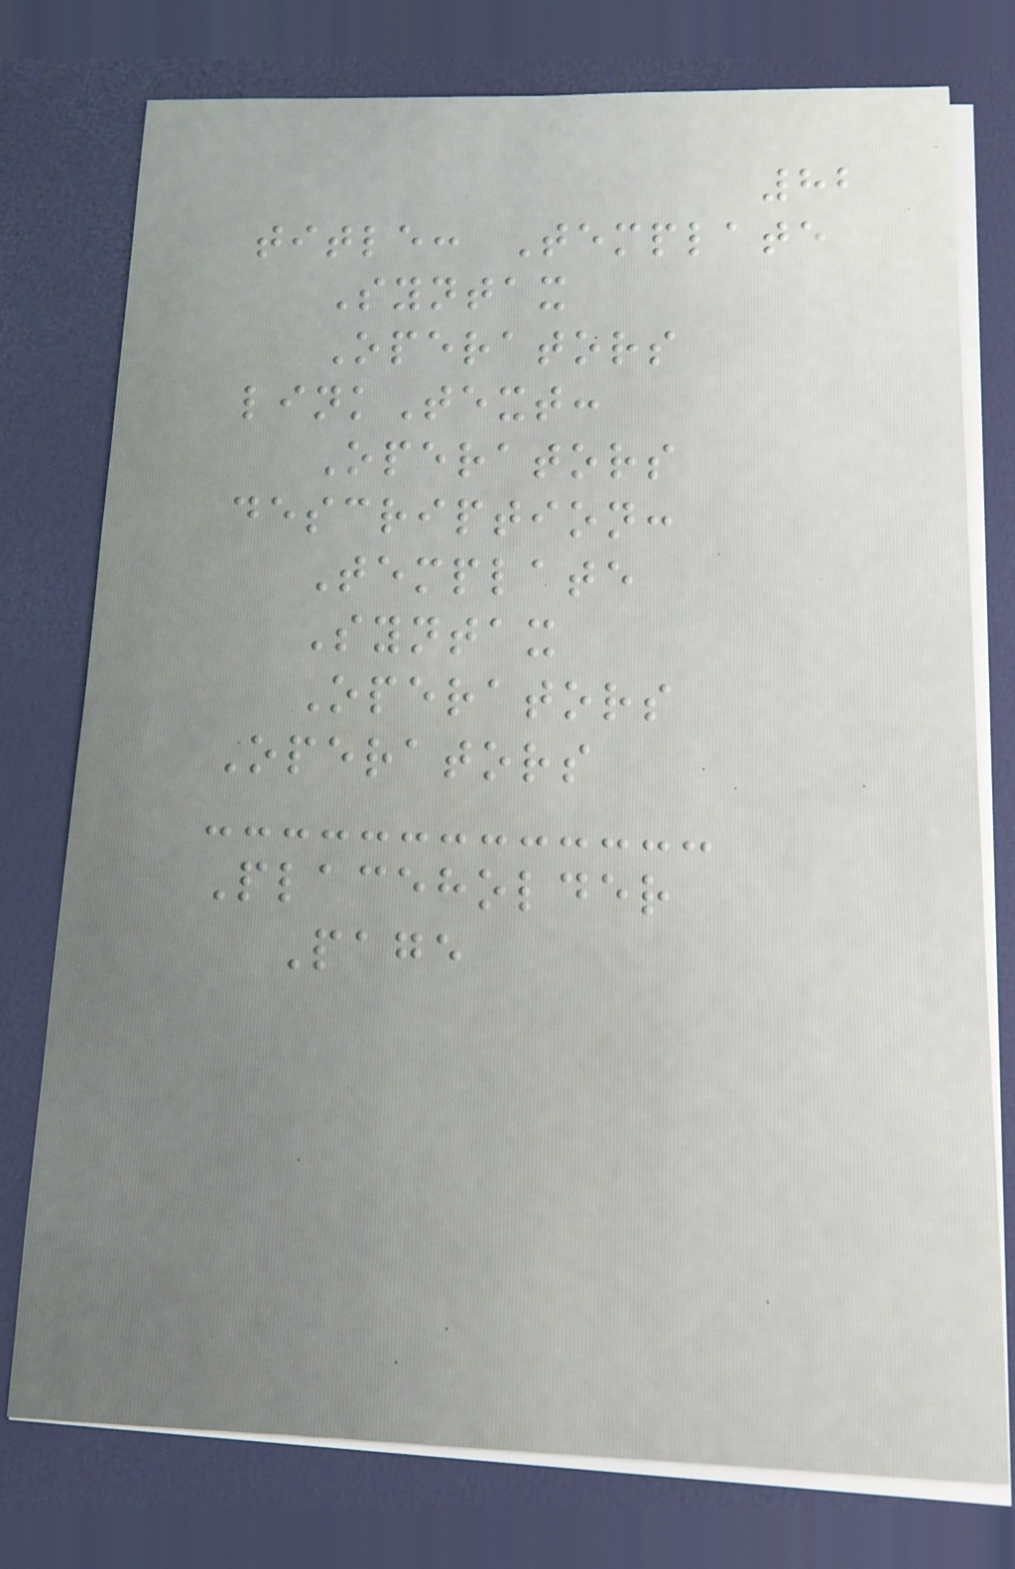82
title: Template
Syntax
Operators
linkText:
Operators
description:
Template
Syntax
Operators
Operators
Placeholder
Page
